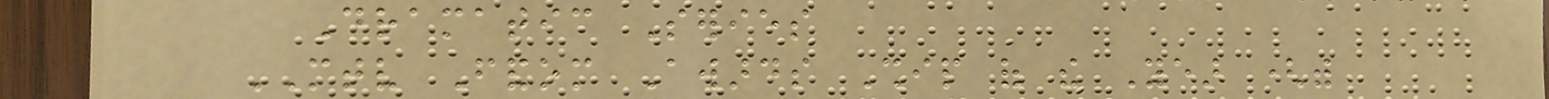Dramatic Series
MTV Fandom Awards Ship of the Year (with
